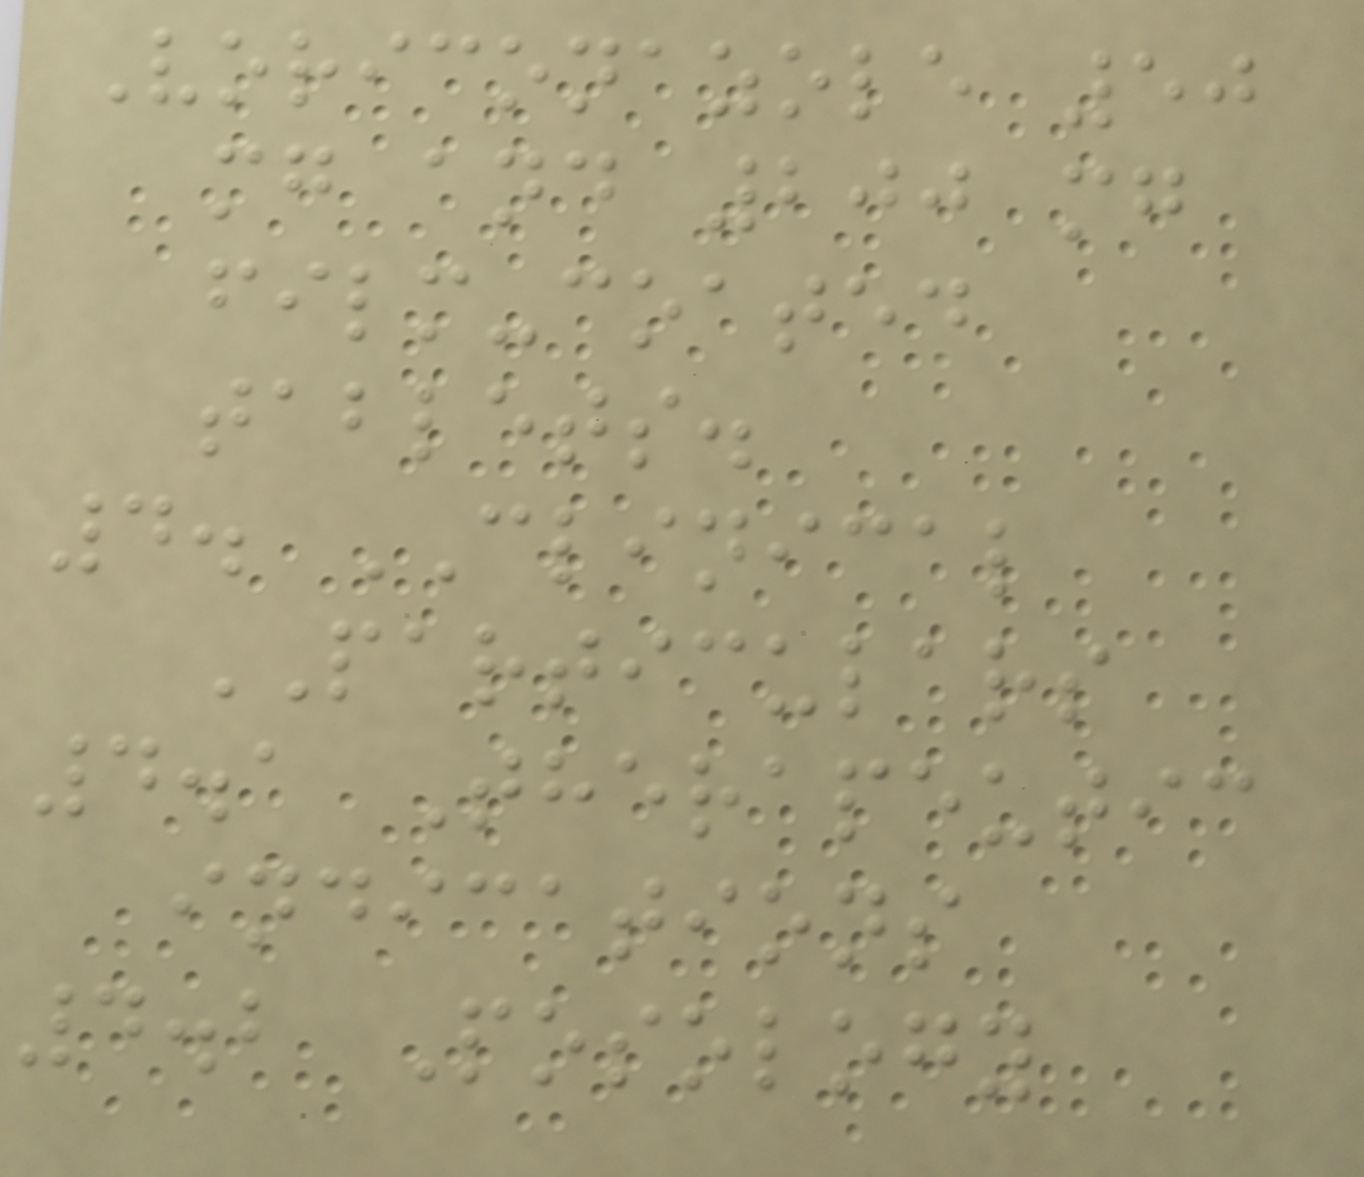Voriconazole 50
mg and 200 mg
film-coated
tablets.
4. CLINICAL
PARTICULARS
4.1 Therapeutic
indications
4.2 Posology
